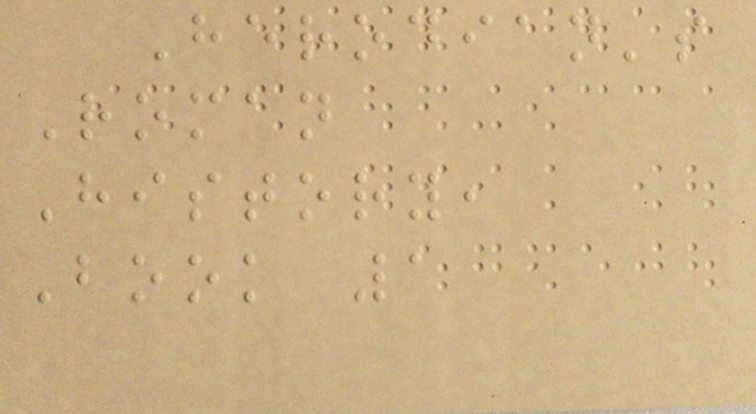Herodian's
Roman
History,
Book 1
